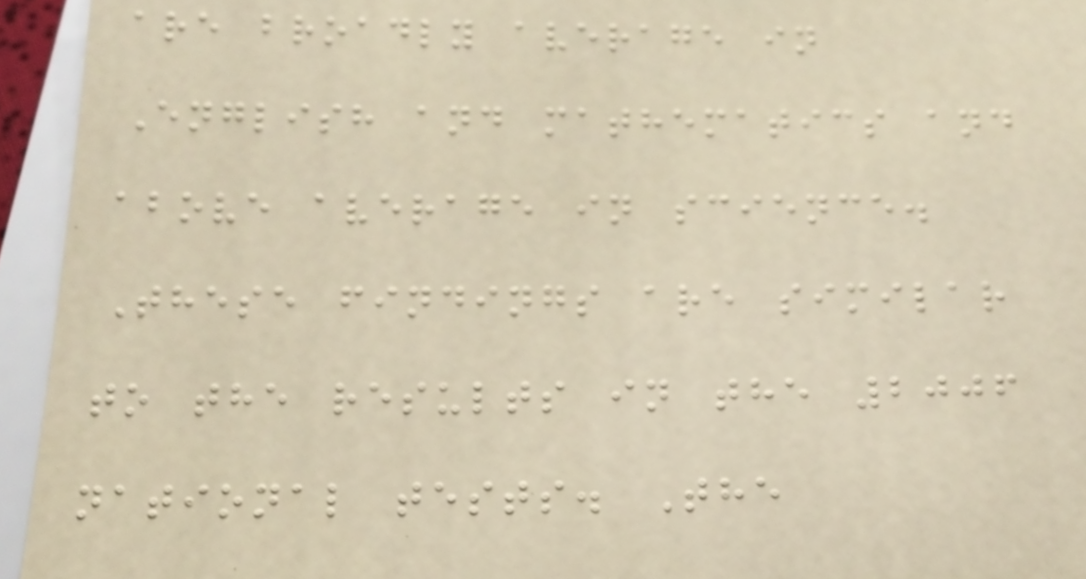are broadly average in
English and mathematics and
above average in science.
These findings are similar
to the results in the 2006
national tests. The
